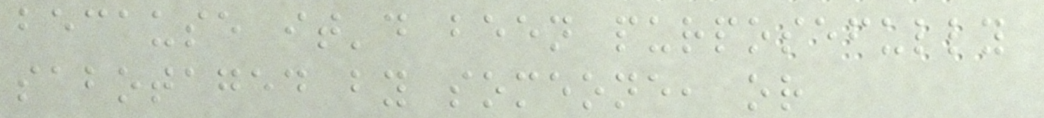because it'd been purposefully
sabotaged by someone, or
